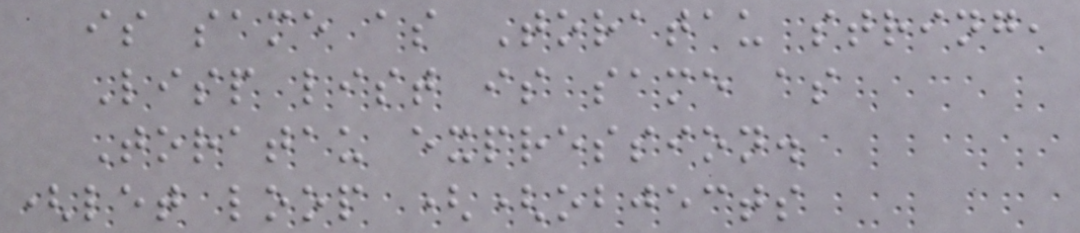is same as Toratau string,
Lisp list is same as
Toratau expression.
(let loop ((objects
